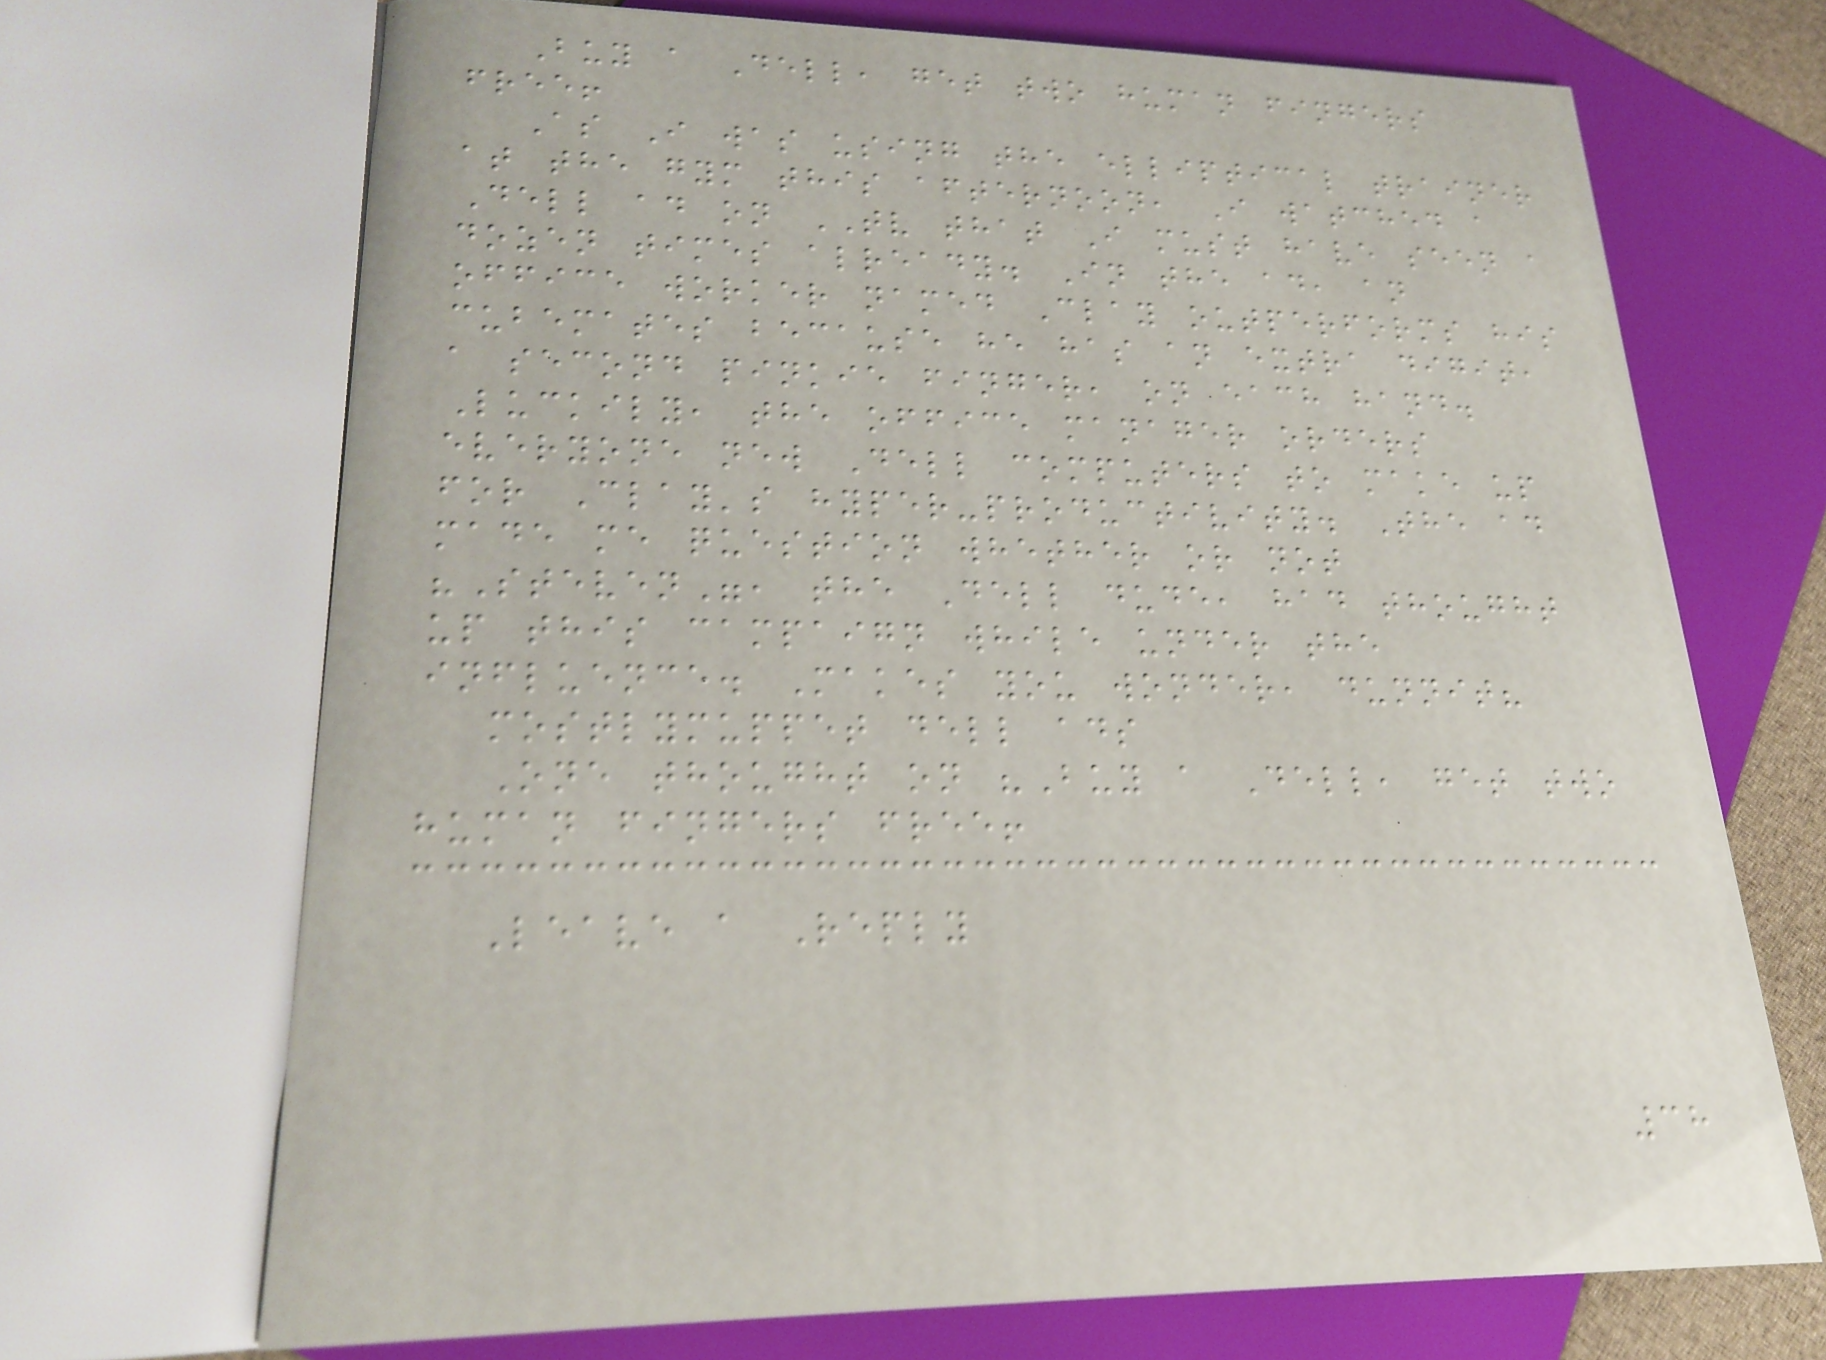Buy a Dell, get two human fingers
free!
As I was using the elliptical trainer
at the gym this afternoon, I watched a
Dell ad on TV that I must have seen a
dozen times already. In the ad, an
office worker named Clay outperforms his
cubemates because he has an extra digit,
a second pinkie finger, on each hand.
Luckily, the office manager orders
everyone new Dell computers to make up
for Clay's hyper-productivity. The ad
made me question whether or not
"Steven", the Dell dude, had thought
up this campaign while under the
influence. Makes you wonder, dunnit?
mostlymuppet dell ads
One thought on "Buy a Dell, get two
human fingers free!
Leave a Reply
38
